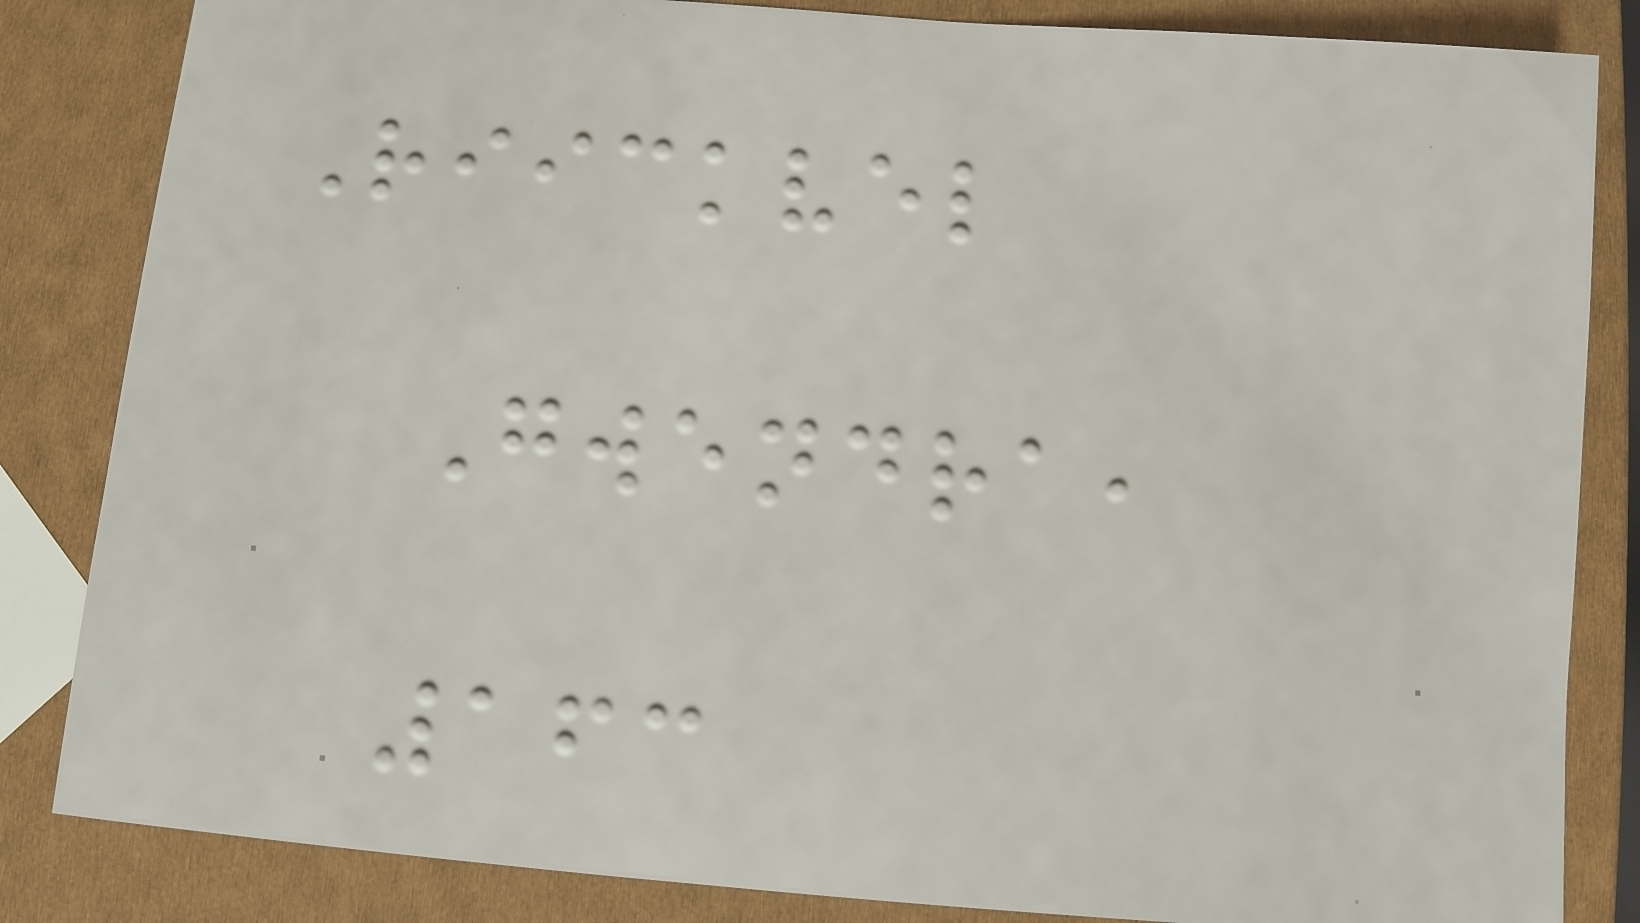Riickvel
Gwendra,
163
